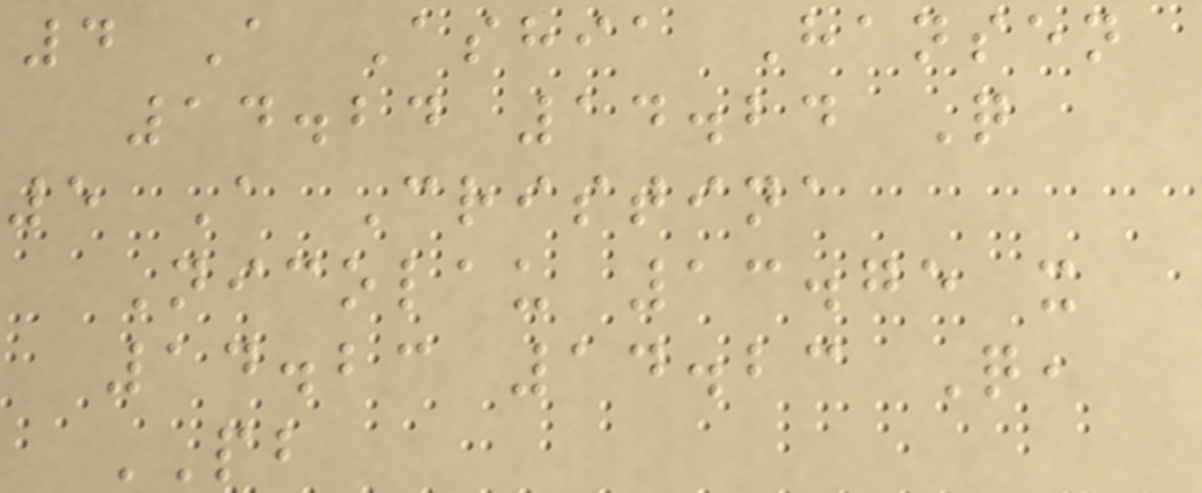4 A Ashia Hansen
14.24 14.24 Q
5 A Cristina
Nicolau 13.75 x
14.23 14.23 Q,
PB
